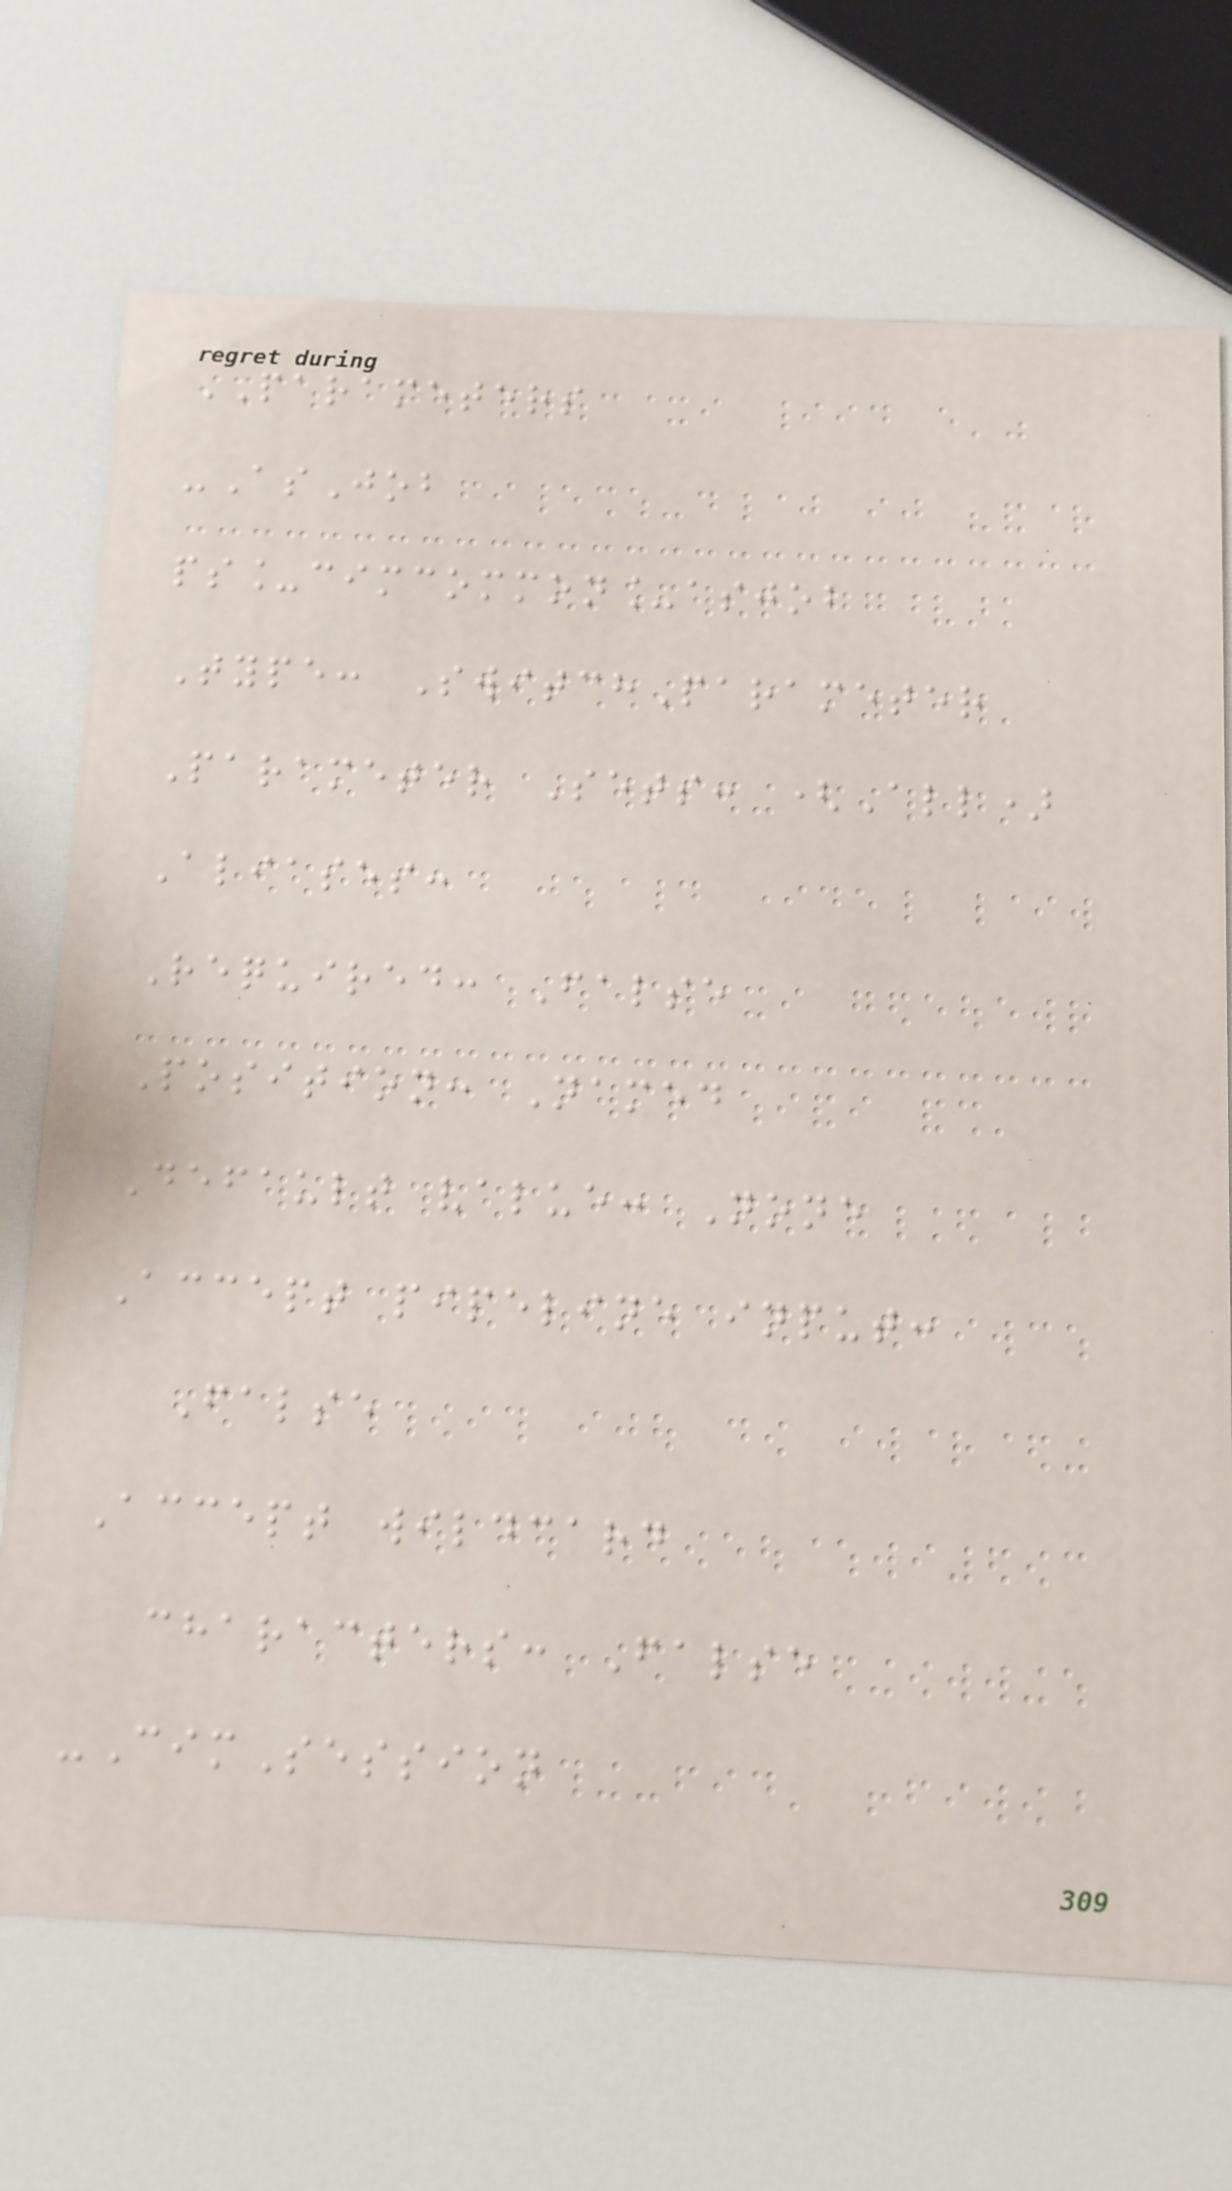PARAMETERS
-AsJob
ps_cimcommon_asjob
Type: SwitchParameter
Parameter Sets: (All)
Aliases:
Required: False
Position: Named
Default value: None
Accept pipeline input:
False
Accept wildcard
characters: False
-CimSession
